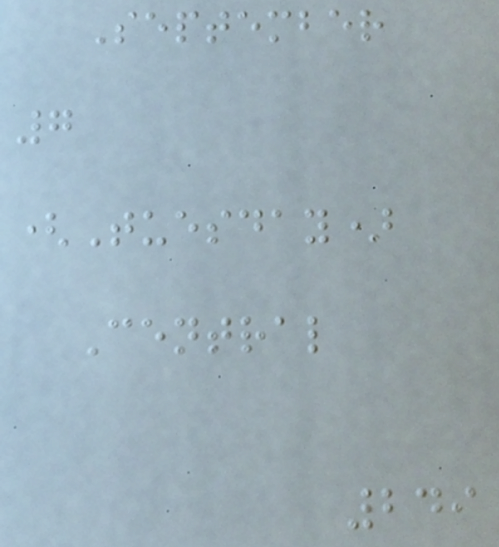September
7
(Tuesday)
Central
249
